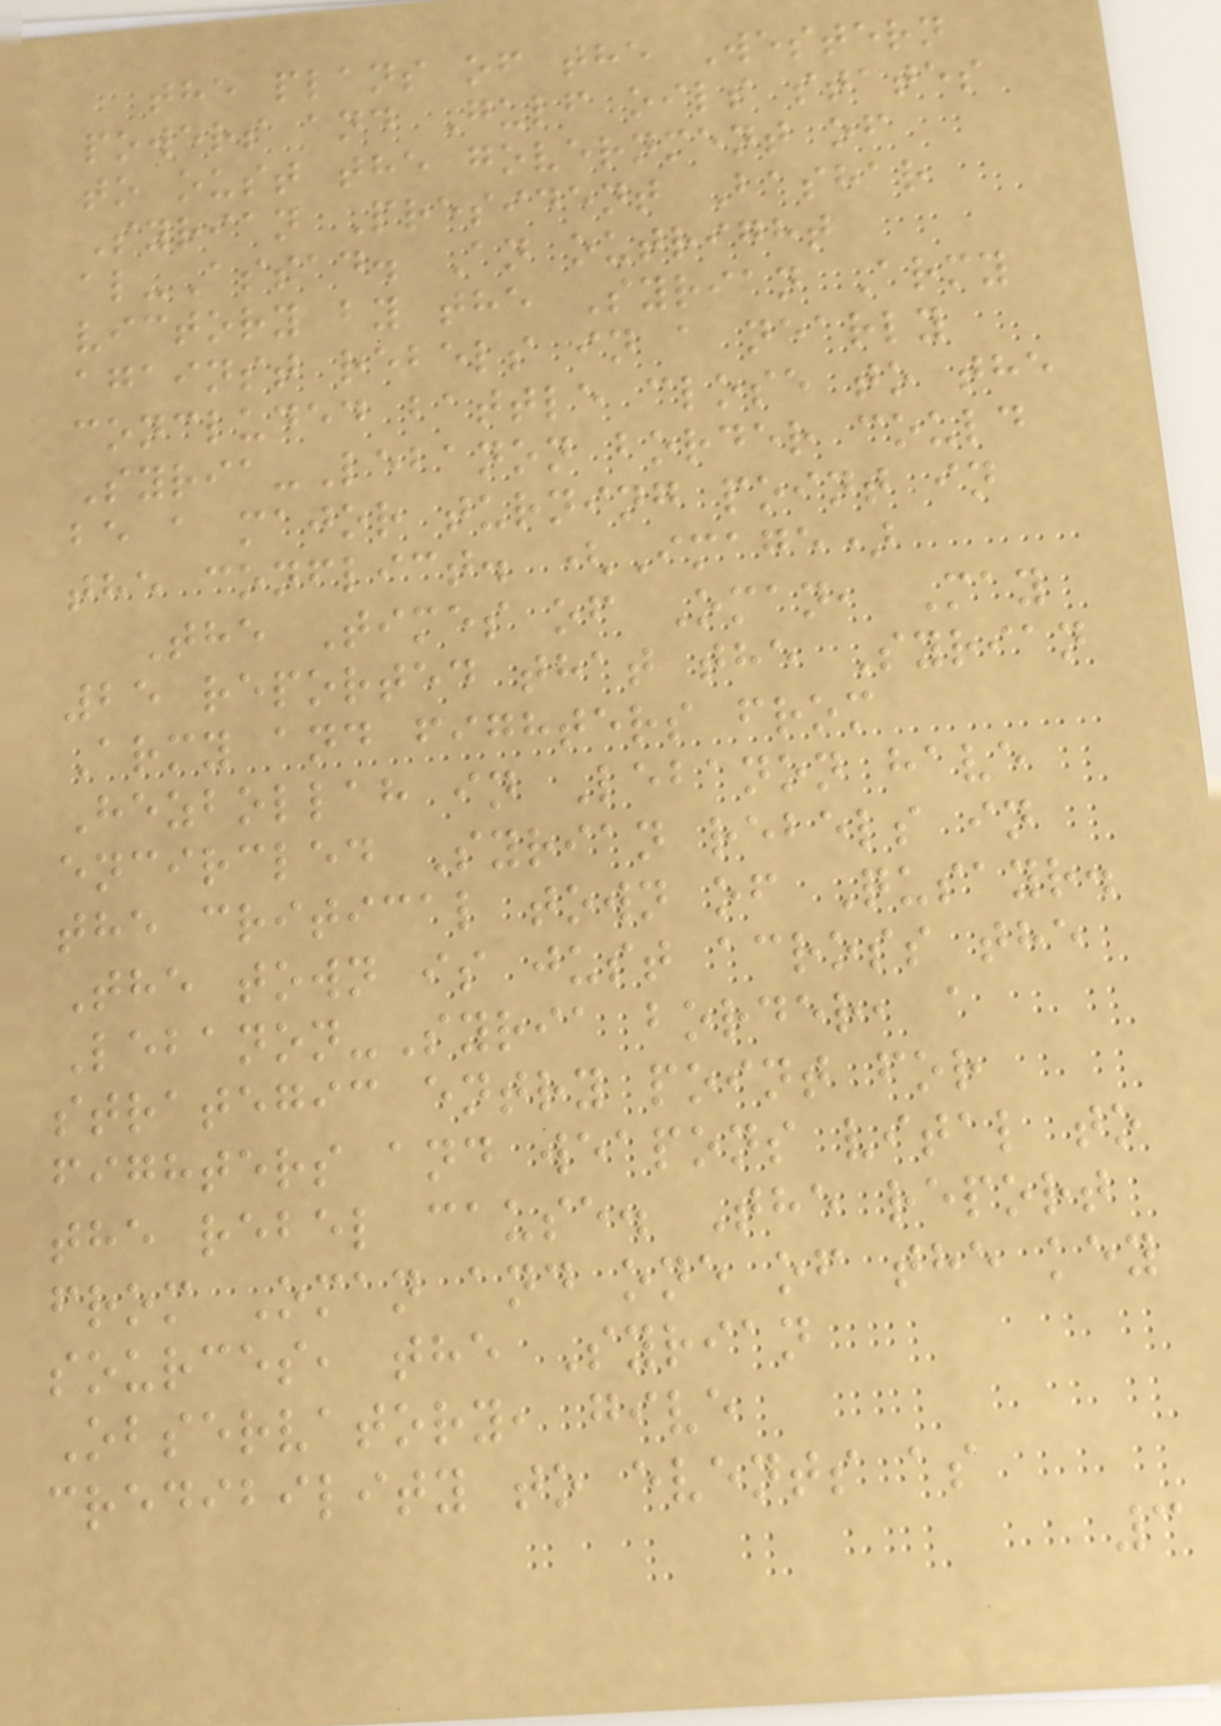the plans of the Western
powers and Gulf oils states
to oust the government of
Syrian President Bashar
al-Assad. An outright
victory by the Syrian Army
against rebels in a nearly
concluded battle close to the
Syria-Lebanon border could
be a major turning point in
the conflict. (Image)
The Times of Oman, May
25 reported that the Syrian
Army and fighters from
Hezbollah in Lebanon have
encircled Syrian rebels in
the critical town of Qusayr.
The town is just across the
Lebanon-Syria border, a
strategic entry point for
fighters and weapons vital to
the rebel cause. The report
from Oman and one of the key
sources, the Syrian
Observatory, give
credibility to events as
3
